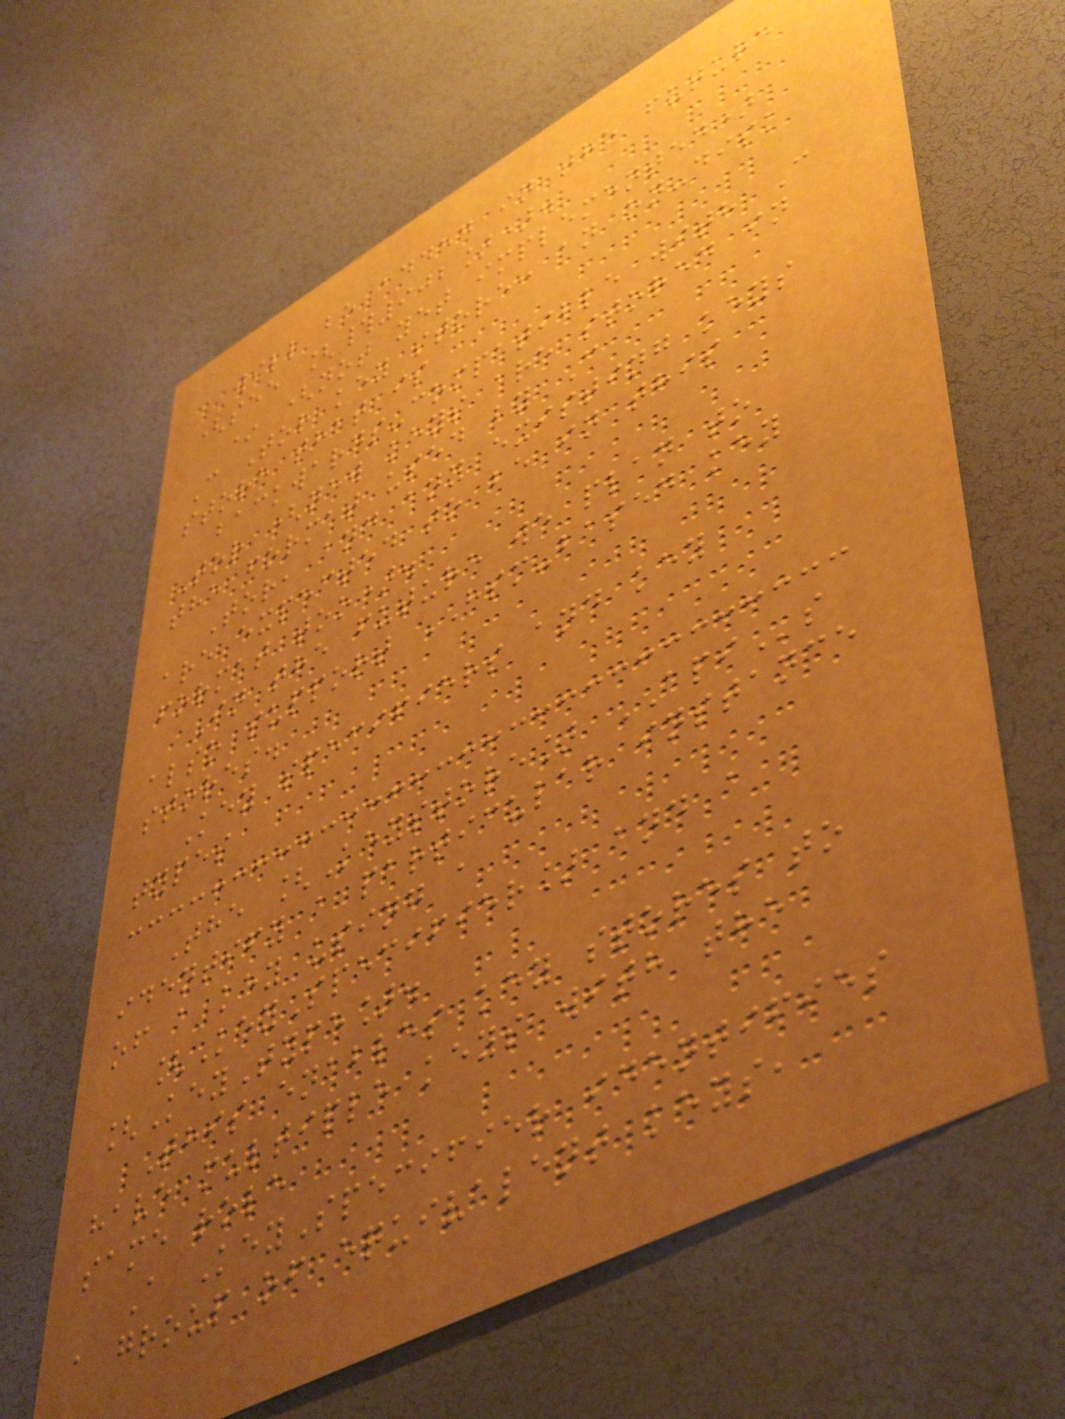will be added in the future
(see [#902]).
* (not yet implemented)
C Tor key store: an on-disk
store that is
backwards-compatible with C
Tor (new keys are stored in
the format used by C
Tor, and any existing keys
are expected to be in this
format too).
In the future we plan to
also support HSM-based key
stores.
Key specifiers and key
types
The [Keystore] APIs
identify a particular instance
of a key using a
[KeySpecifier] and a
[KeyType].
This enables key stores to
have multiple keys with the
same role
A KeySpecifier identifies
a group of equivalent keys,
